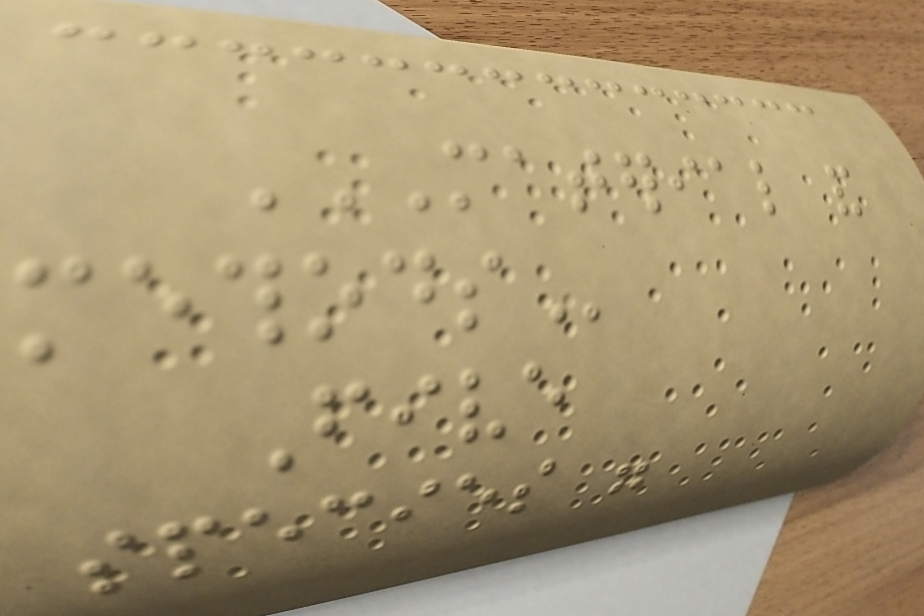MATERIAL AND
METHODS
Five
species were
